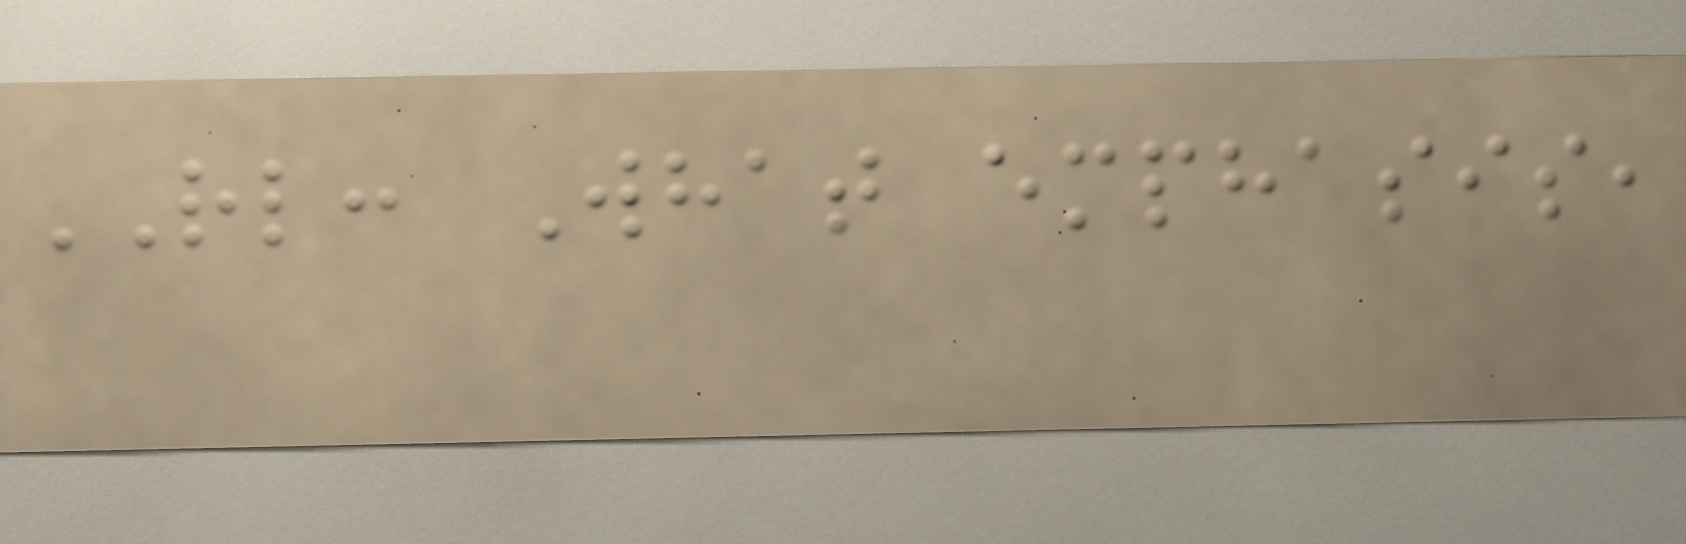RL: What emphasis,
